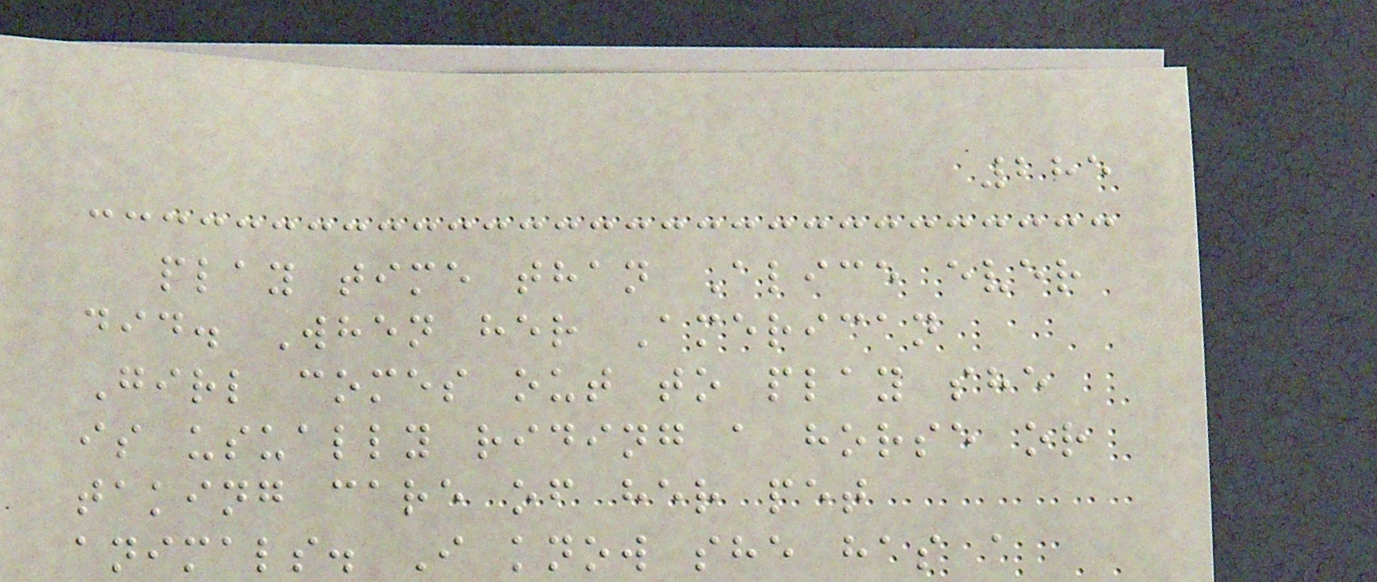285
play time than Alice ever
did. When her American
Girl comes out to play she
is usually riding a horse or
taking care of her pet
animals. I know she has a
